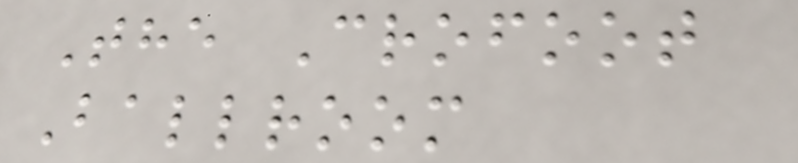The Crofoot
Ballroom
